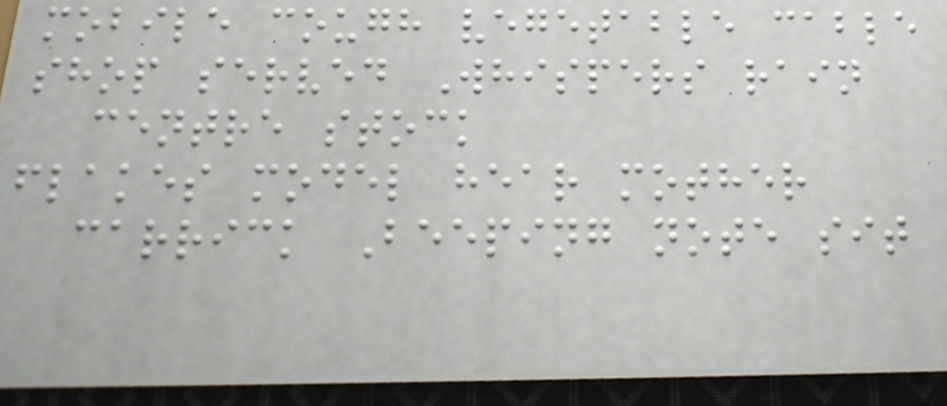mobile cough vegetable cable
shop served Whispers rain
centre stock
flakes model hear mother
carrick Beeping note sit
